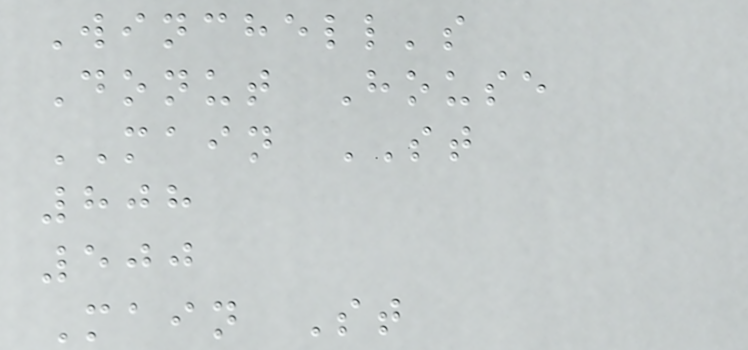Winchell's
Donut House
MAIN ST
808
500
Main St
